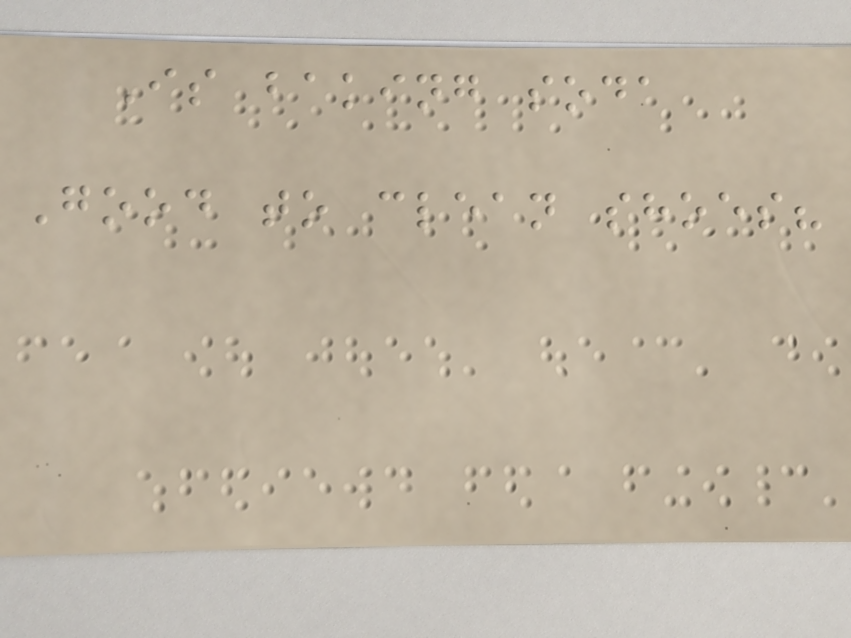Is baking soda
Good to clean shoes?
